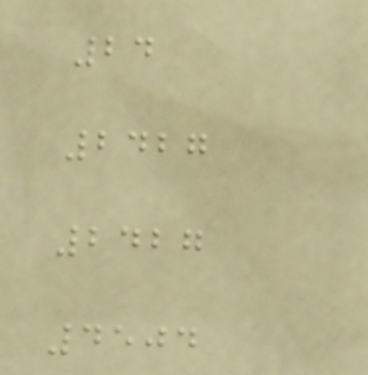24
2427
2427
4504
